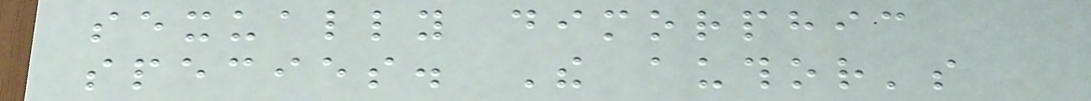sexually dimorphic
species. The author's
